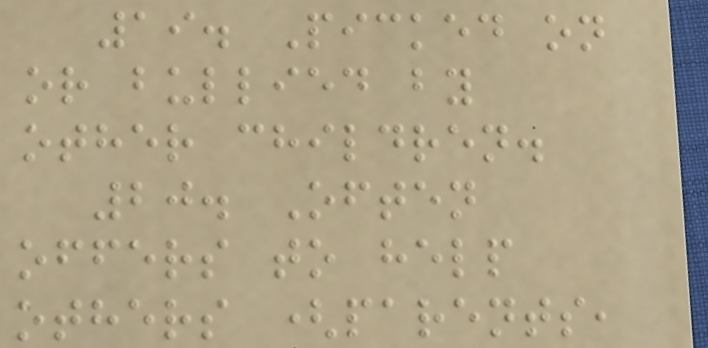19. Picked on
or bullied by
other children.
20. Often
offers to help
others (parents,
